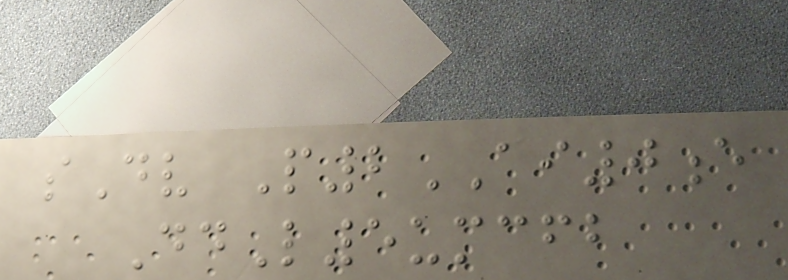sDv P2AI0e
DdL5umcfb
